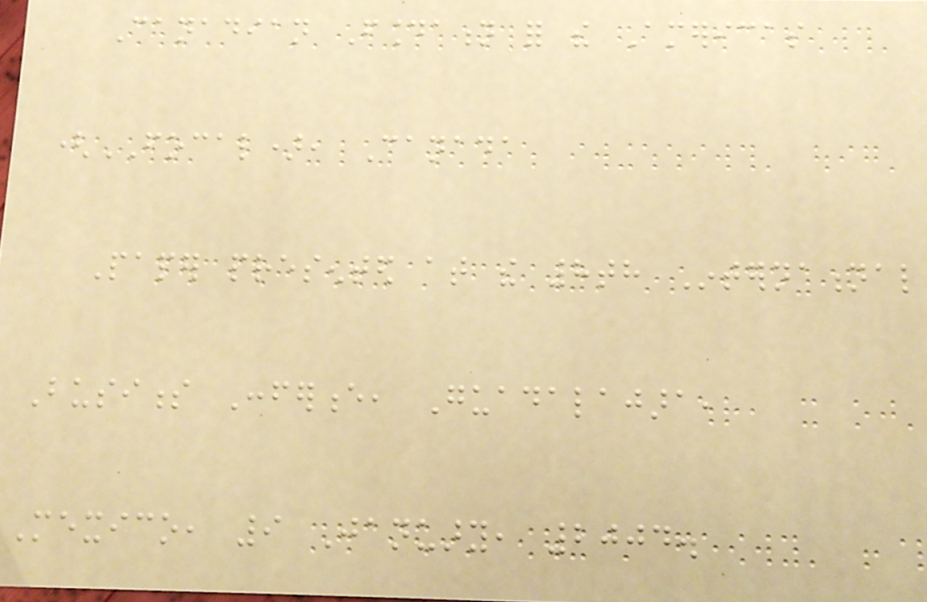Canadian Foundation for the Americas
(FOCAL), Canada
Paper presented at the 8th International
Business Conference, Guadalajara,
Mexico, 9 January, 2004.
